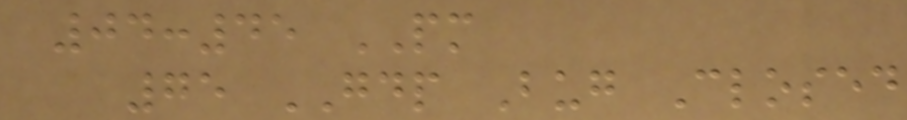04:45 PM
75 GDP Bug Closed
